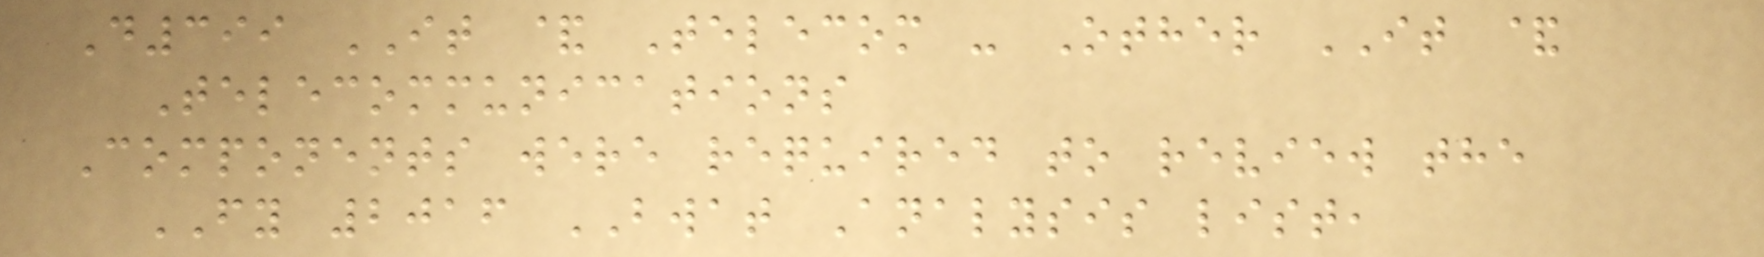D399 IT & Telecom - Other IT &
Telecommunications
Components were required to review the
FY 2016 BWAT Analysis list,
